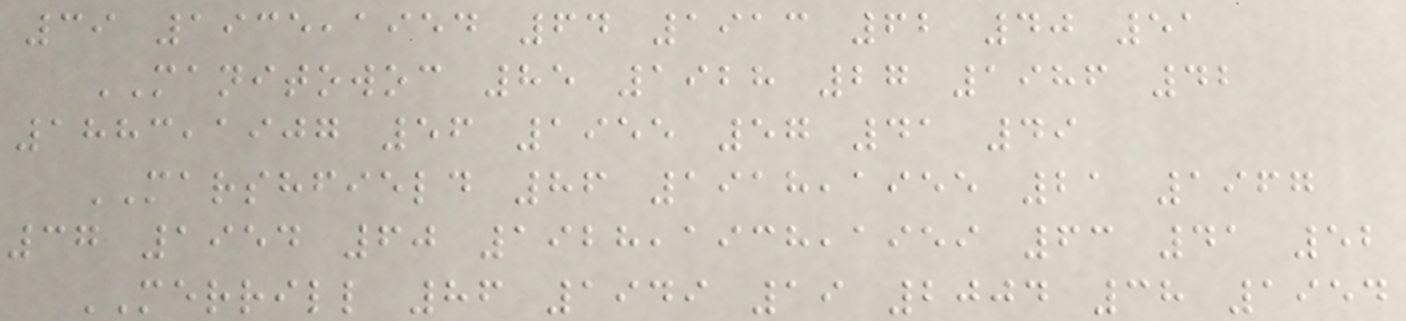39 1935,1954 64 1913 62 40 51
MANITOWOC 85 1928 27 1986 42
1883,1907 56 1955 57 41 49
MARSHFIELD 86 1918,1955 21 1967
37 1954 60 1928,1938,1959 63 41 52
MERRILL 86 1949 19 2004 38 1954
